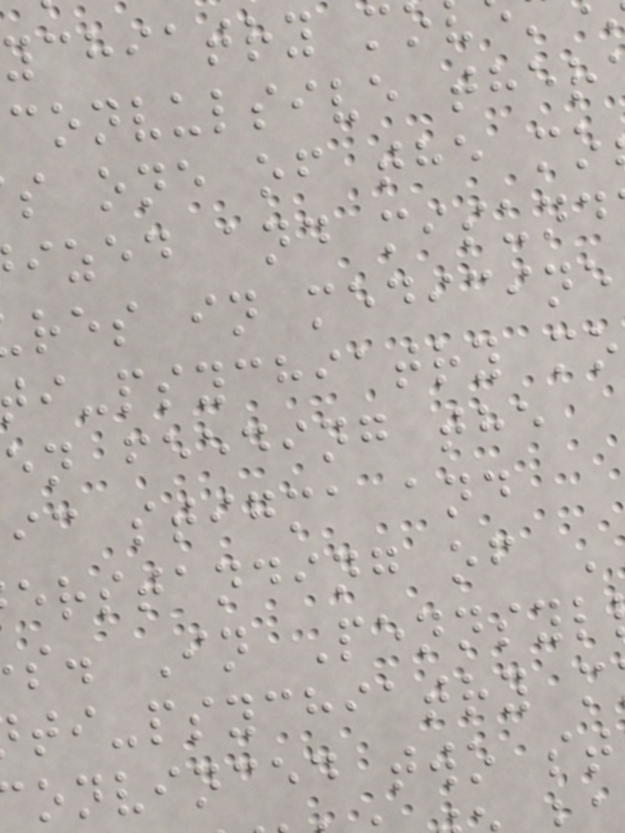ychiatry m
convulsive ther
s one of the mo
ized and misund
res in medicine
i-psychiatry mo
en feeding the
ic stigma and
erstanding of
s. In Pennsyl
ti-psychiatry m
onvinced two st
